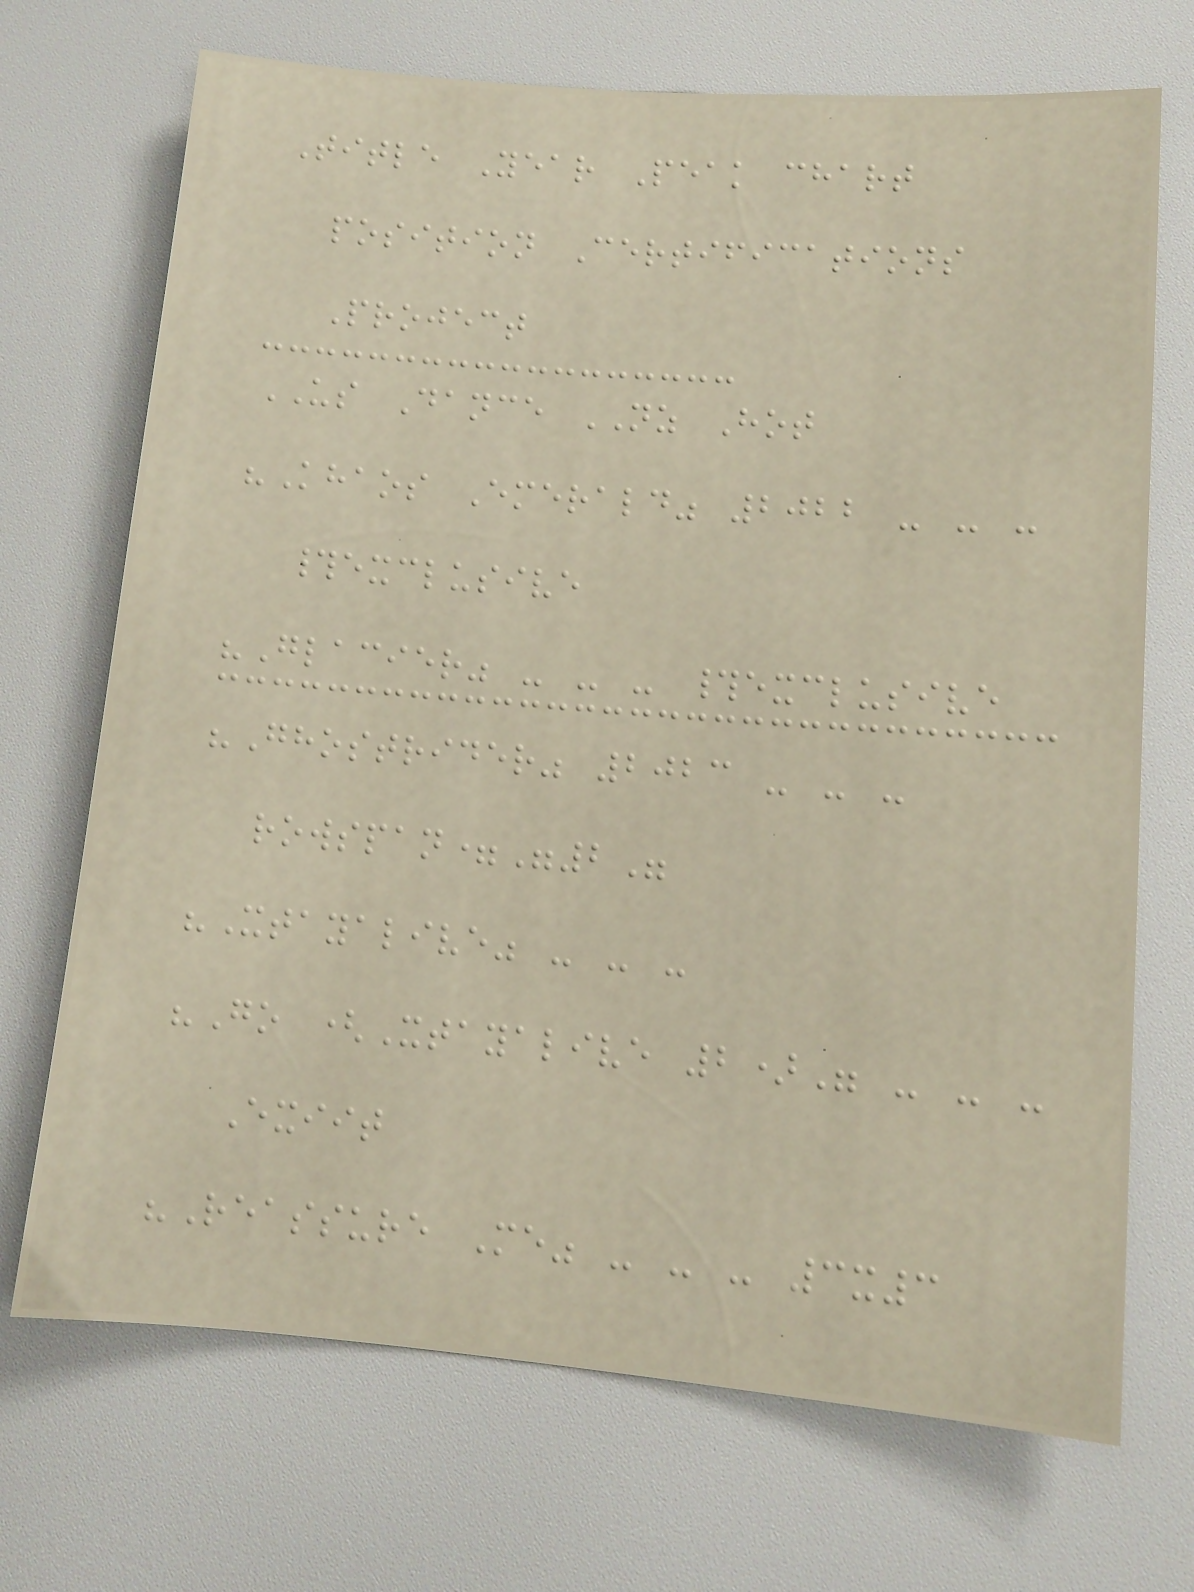Title Year Peak chart
position Certifications
Project
US Dance NZ Hot
"Khaos Emerald" 2022 - - -
#exclusive
"Glacier" - - - #exclusive
"Ghostrider" 2023 - - -
rowspan="2"
"Xtayalive" - - -
"Go (Xtayalive 2)" - - -
Exiit
"Reassure Me" - - - 3x3
